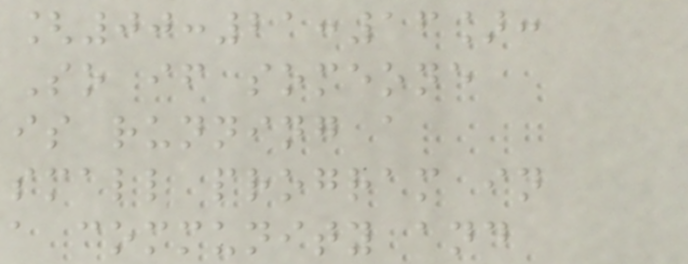[00:21:16]:
So if someone
is running a
small program in
a community and
